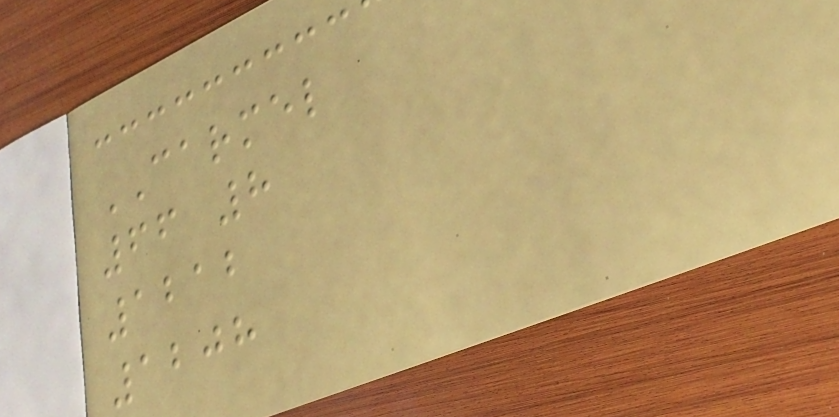CARMEL
66 8
1212
1208
